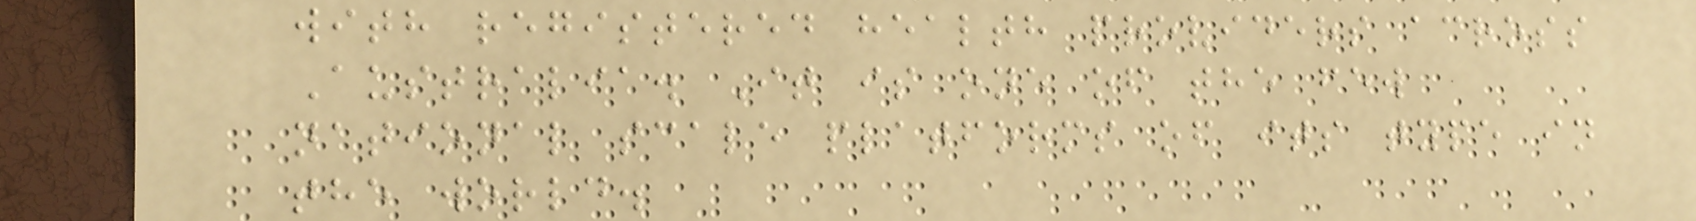with registered health providers across
Australia. It is one of the few
national scale platforms of its type in
the world.
